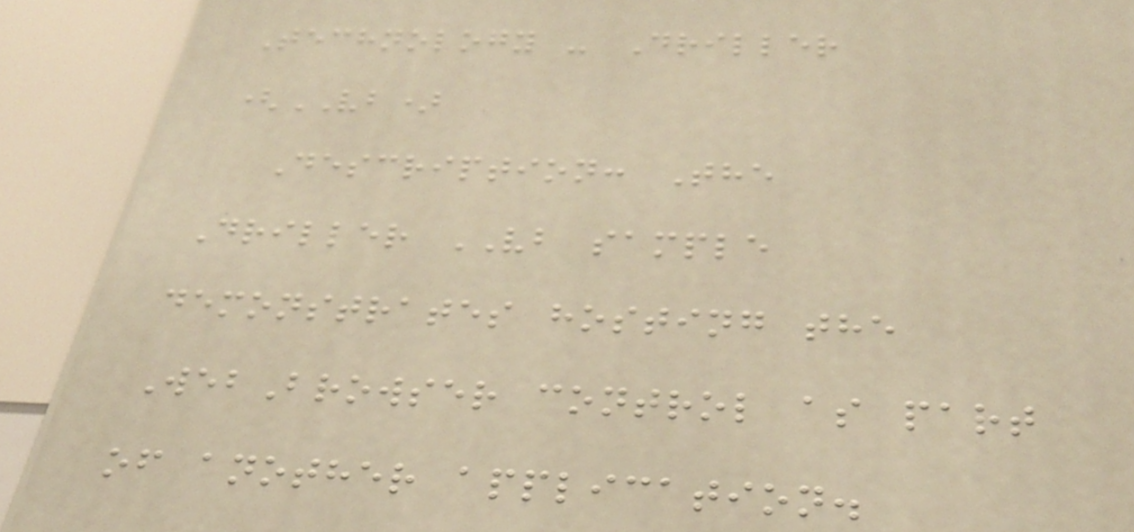Technology - Driller
(VB)
Description: The
Driller VB sample
demonstrates hosting the
WebBrowser control as part
of another application.
